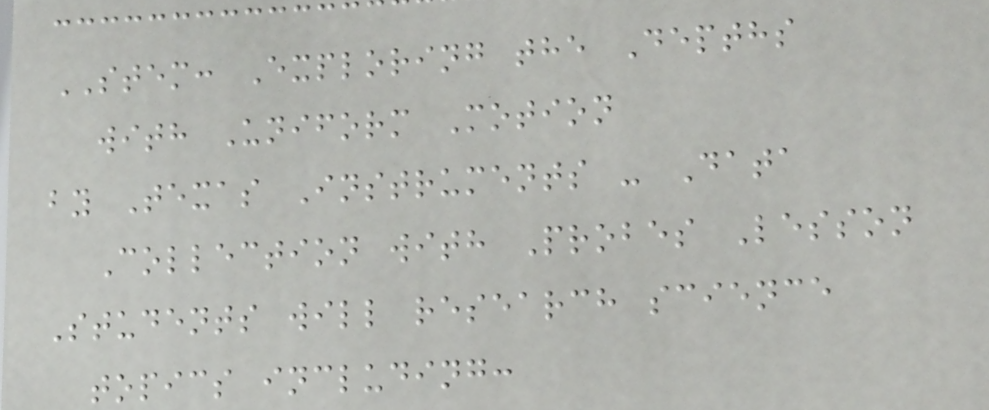STEM: Exploring the Depths
with Uniform Motion
by Texas Instruments - Data
Collection with Probes Lesson
Students will research science
topics including:
